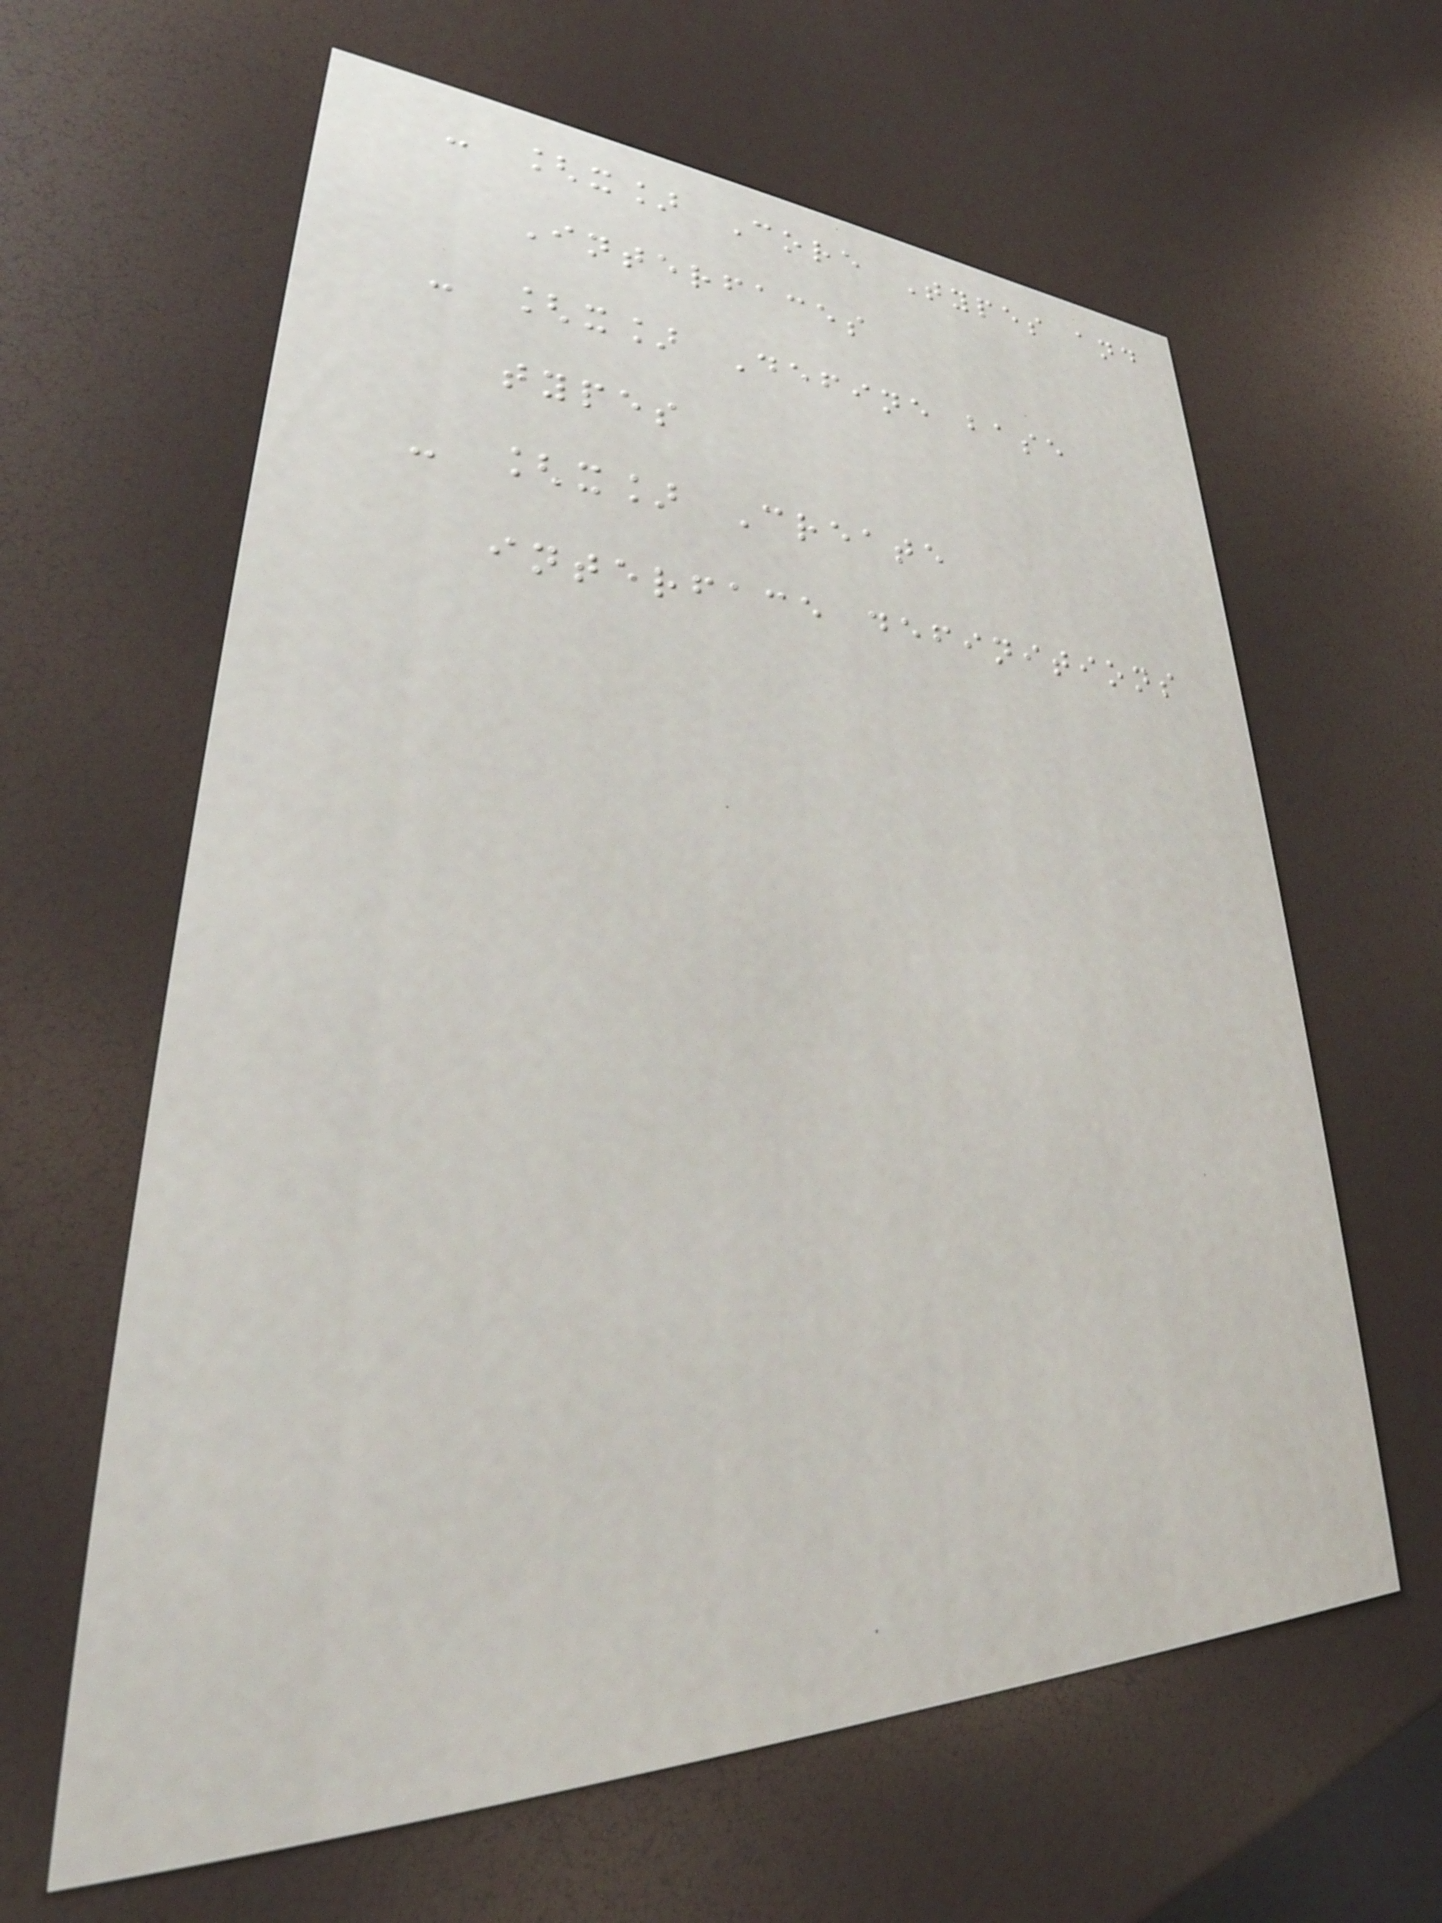- [x] Core Types and
Interfaces
- [x] Define base
types
- [x] Create
interface definitions
